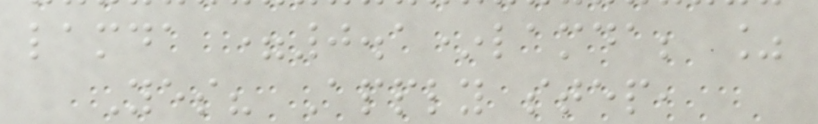lamda =0.1*lamda; %
Yes? Apply step,
